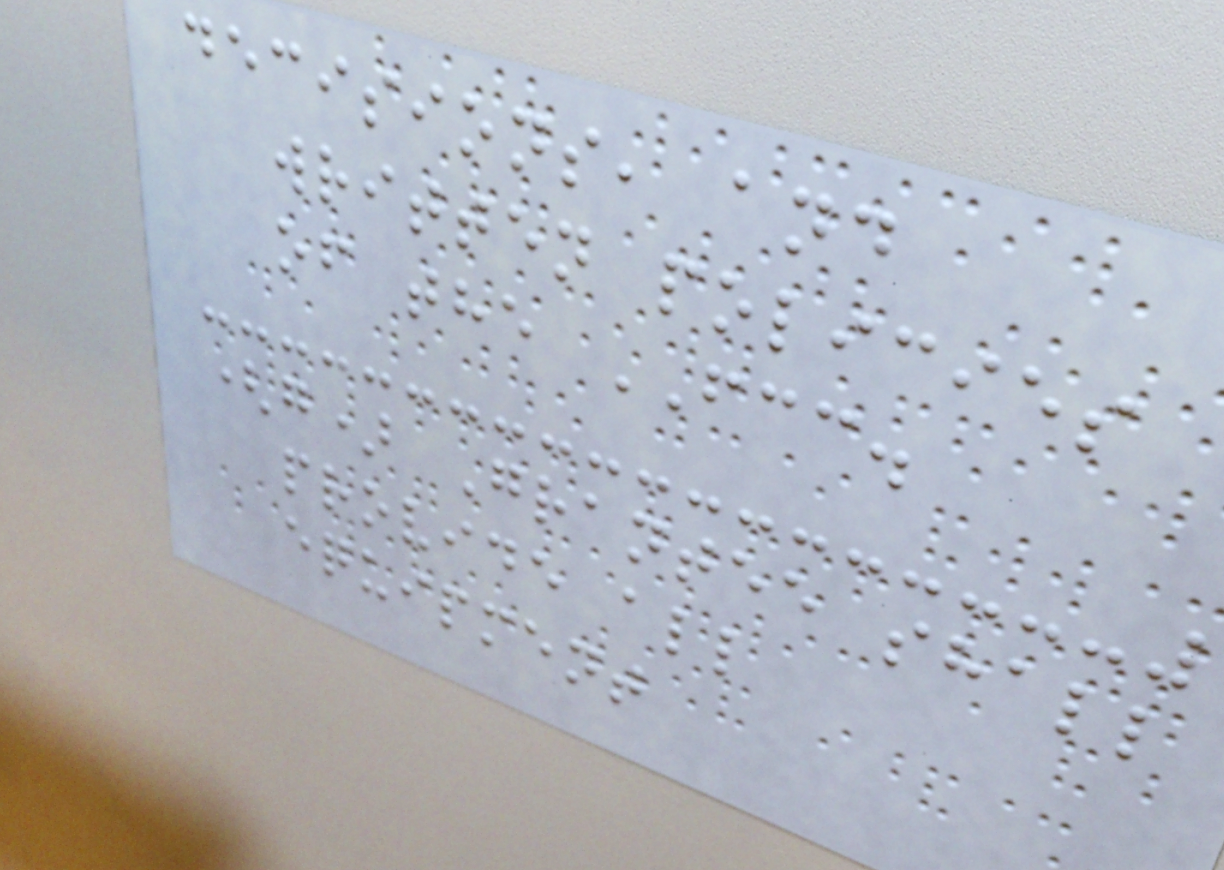decisions, and
written policies
of the FCC.
(g) Grantee shall
provide all
equipment
